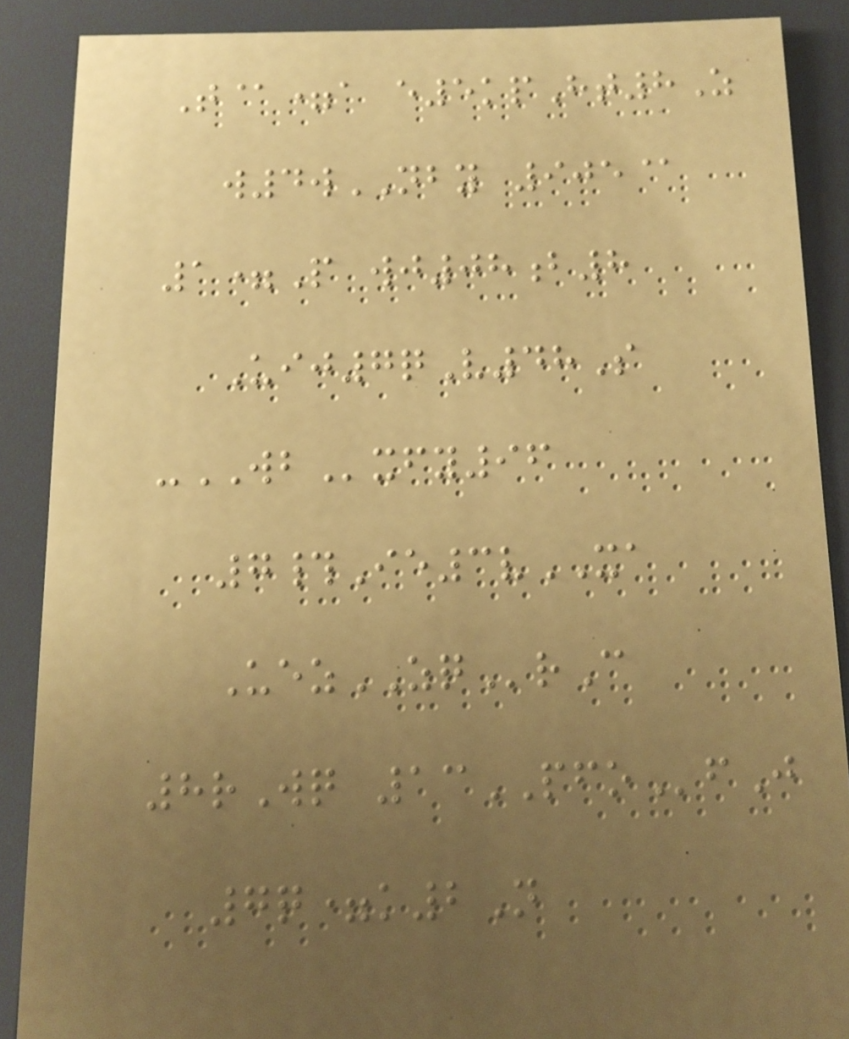T@=a e5kpHt8Z
w4wNBY 905@
1=P wj08b8
Uij7qV48S
-WBxfy96
7#Ie3vXA
UezZQrC
8rWq 13PFOfJ
7q=k2N
